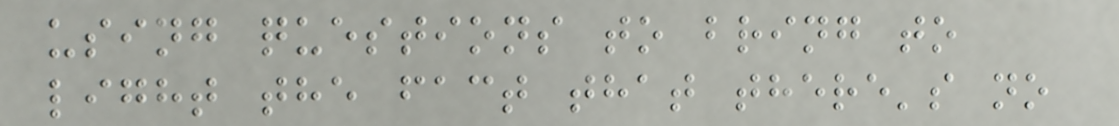using questions to bring to
light the fact that there's no
